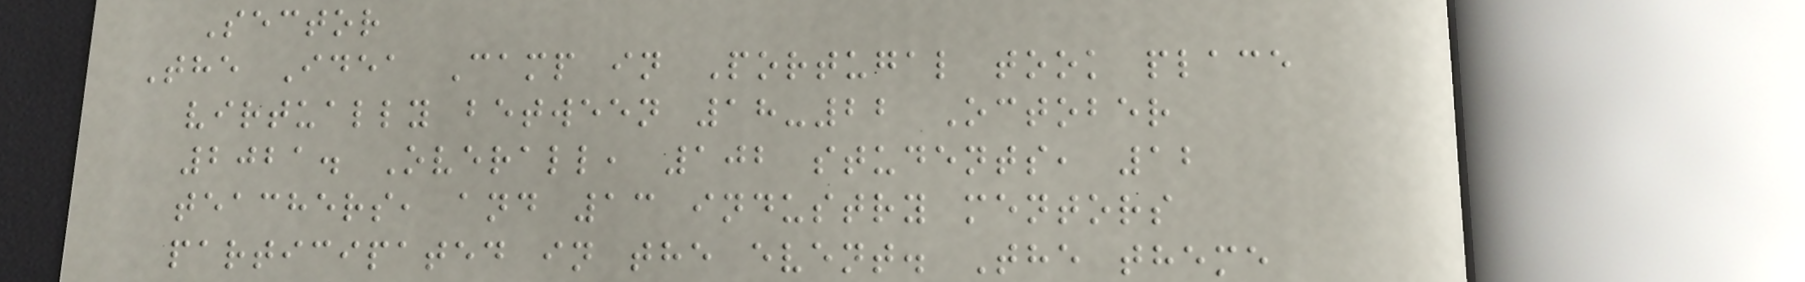Sector
The Idea Camp in Portugal took place
virtually between 18-22 October
2021. Overall, 102 students, 12
teachers, and 13 industry mentors
participated in the event. The theme
